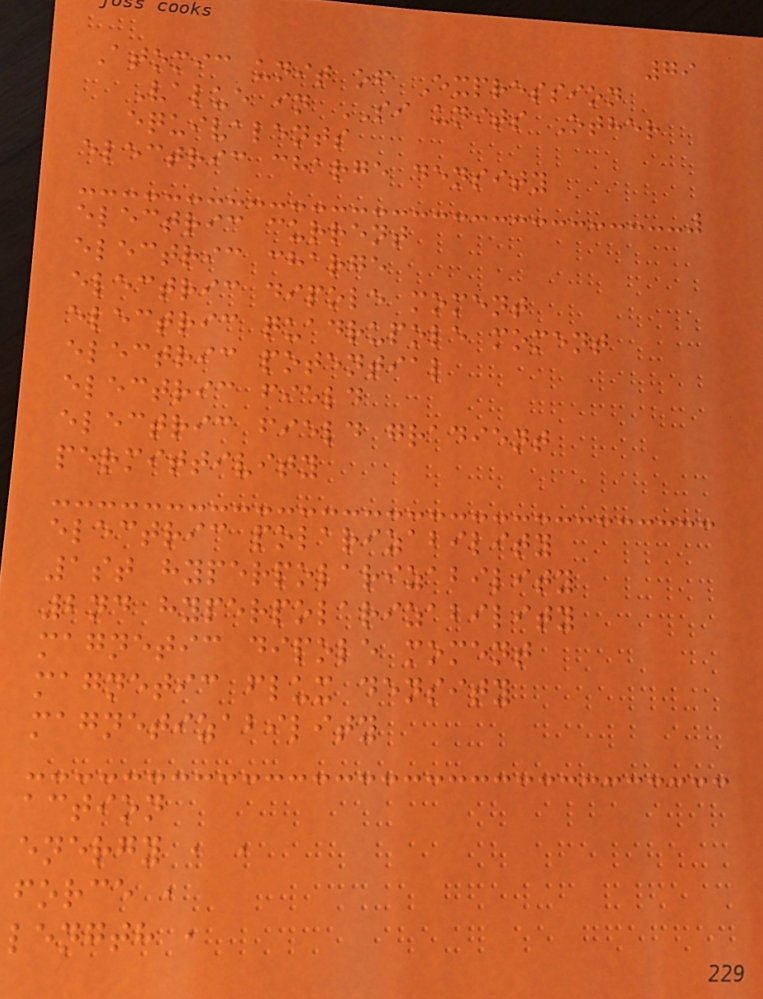79
Atomic unit of Expression
Value in SI units Other
equivalents
electric charge density
electric current
electric charge
electric dipole moment
electric quadrupole moment
electric potential
electric field
electric field gradient
permittivity
electric polarizability
1st hyperpolarizability
2nd hyperpolarizability
magnetic dipole moment
magnetic flux density
magnetizability
action
energy , ,
force ,
length ,
